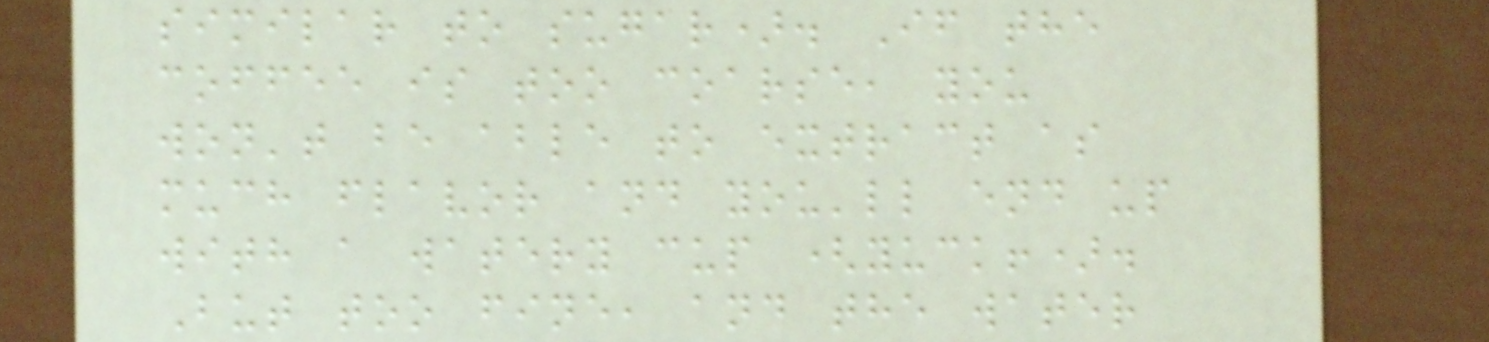similar to sugar). If the
coffee is too coarse, you
won't be able to extract as
much flavor and you'll end up
with a watery cup (yuck!).
But too fine, and the water
